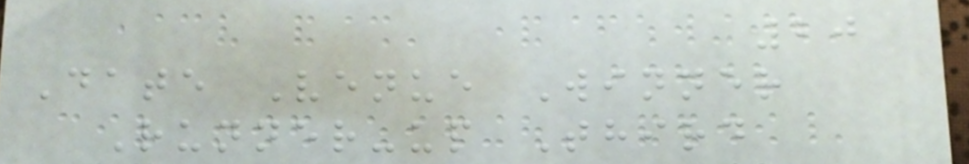20
Date Venue Winner
Runner-up Third
